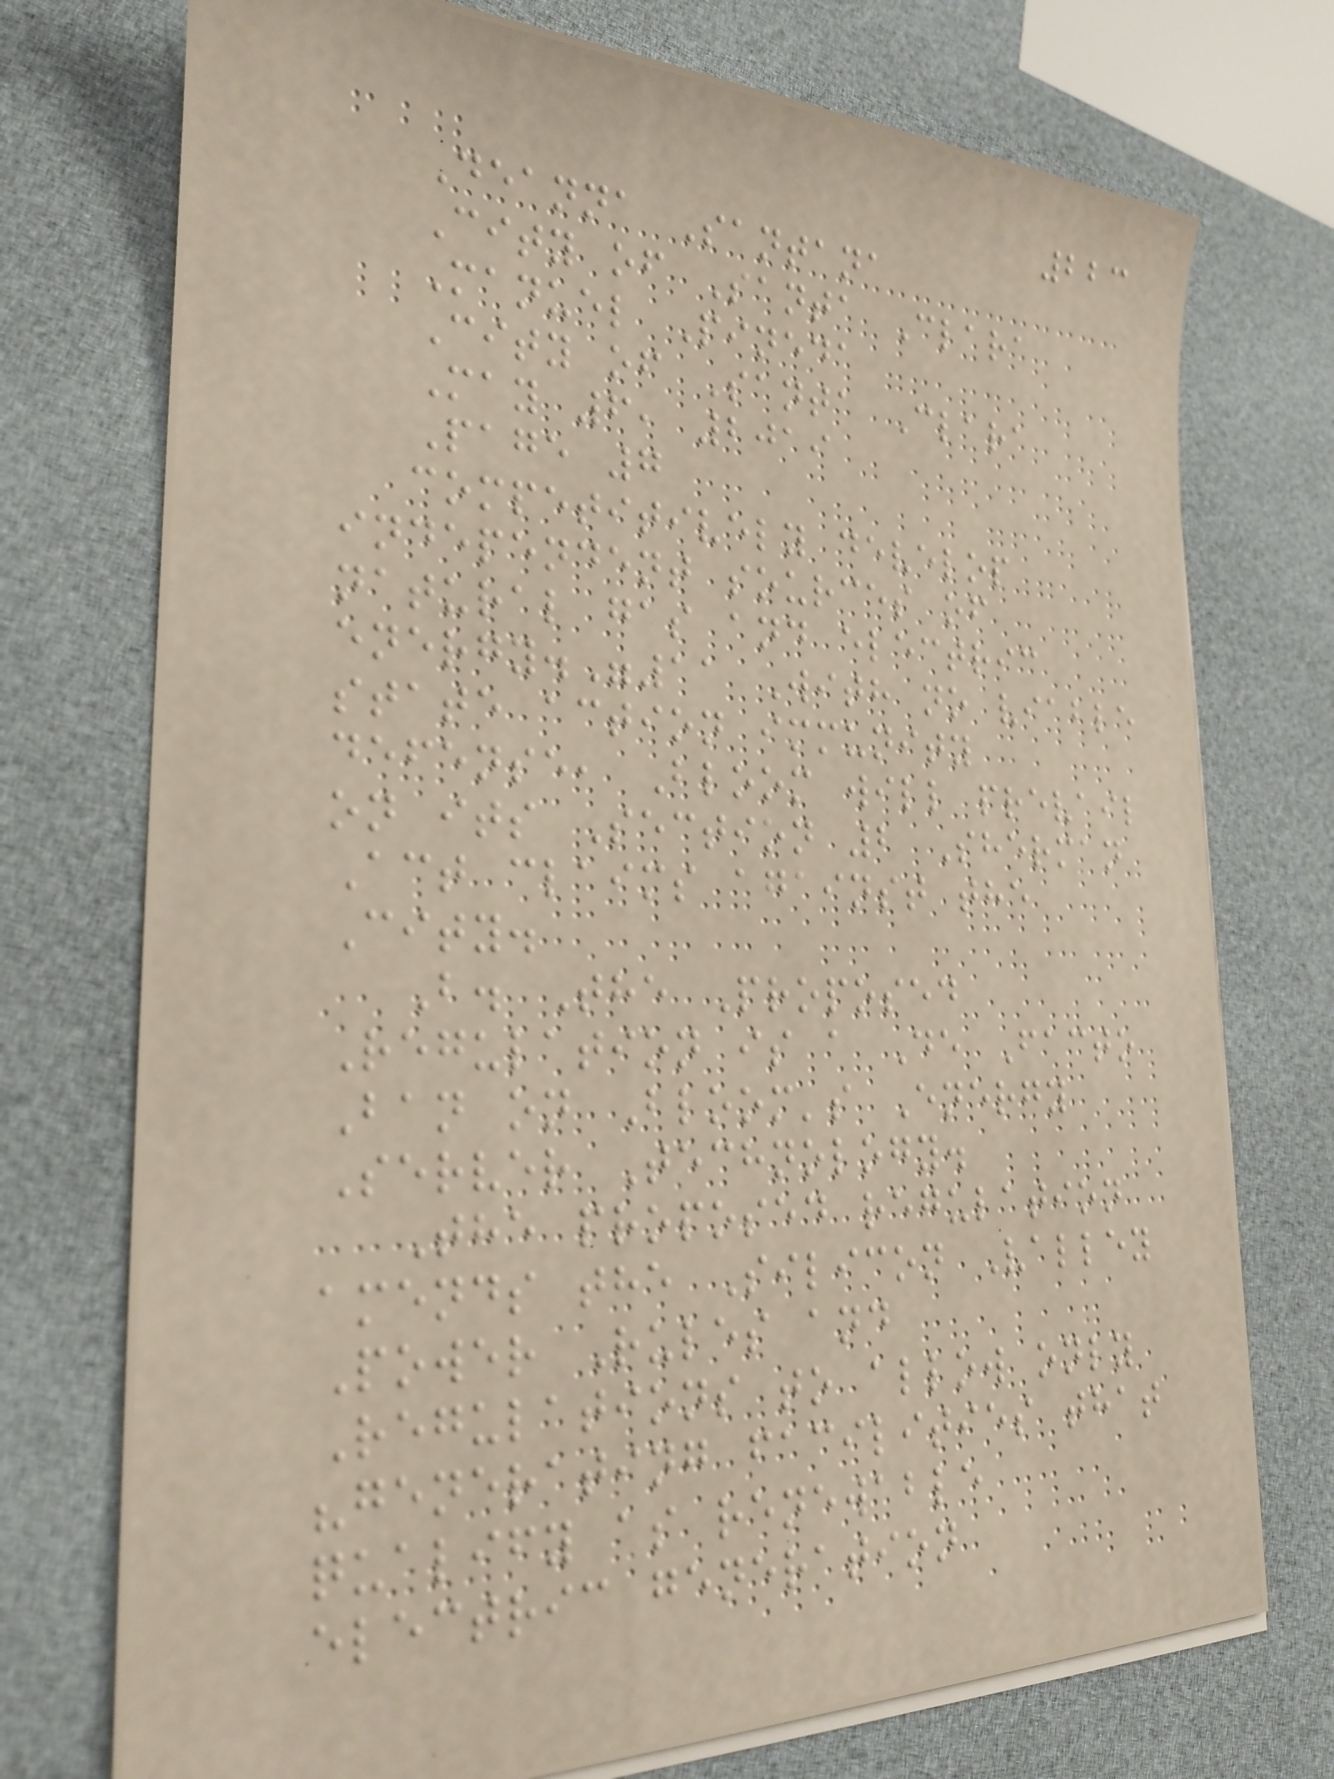223
Deanna Santana
City of Santa Clara
Manuel Pineda
City of Santa Clara
May 6, 2019
Page 7
competitively develop
independent sources of
natural gas and electric
energy."11 With no viable
state action immunity
defense, Bloom will prevail
on its Section 2 Sherman
Act claims against the
City.
B. The Proposed
Regulation is a De Facto
Ban on Bloom's Energy
Server Technology.
The proposed regulation
amends the Silicon Valley
Power Rules and
Regulations to allow only
"generating facilities that
qualify as renewable
electric generation
